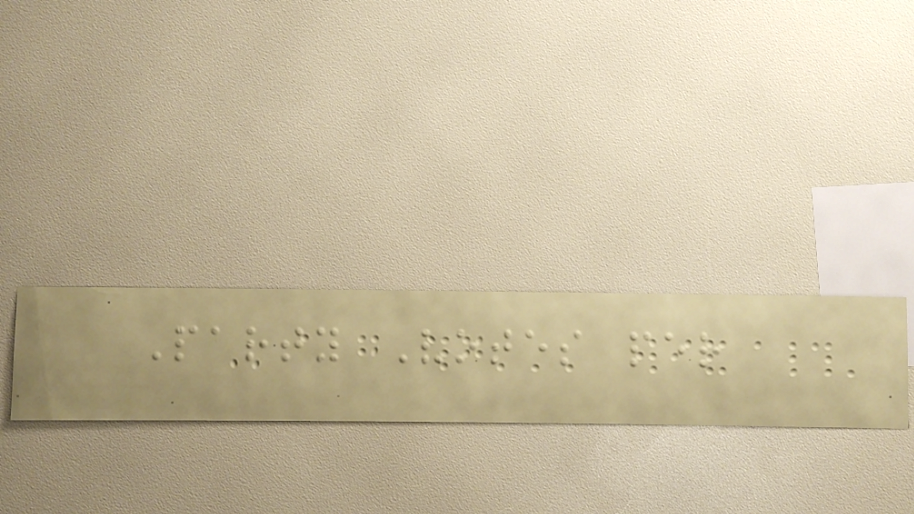Party Votes per
